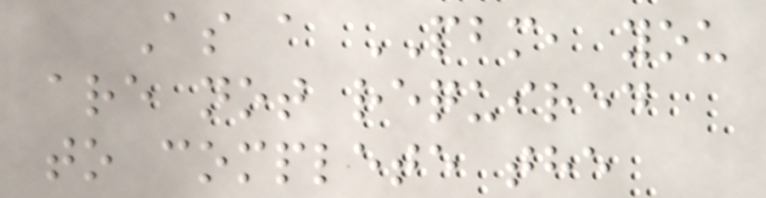As a PBM, you
are not required
to complete the
